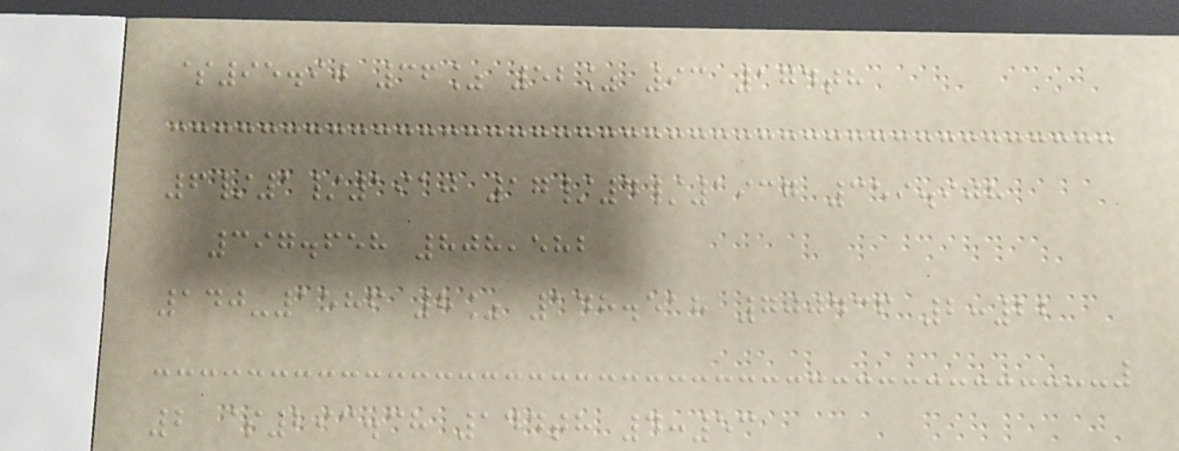$95.90 36% 52% 93 174th
6/1/1910 17/4/1937 359.908
397.658 808,582
140-1586 8% 148.518 700436 2:22
2 $293.38 144th 4:53
